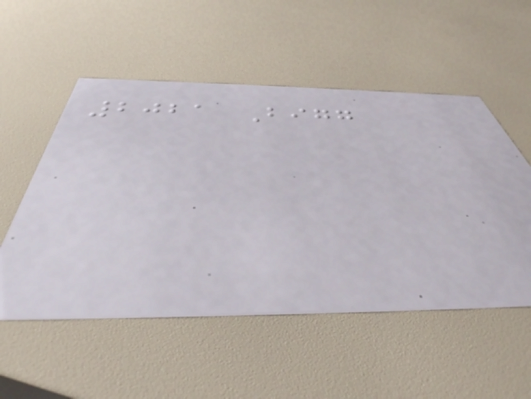2021 Bigg
